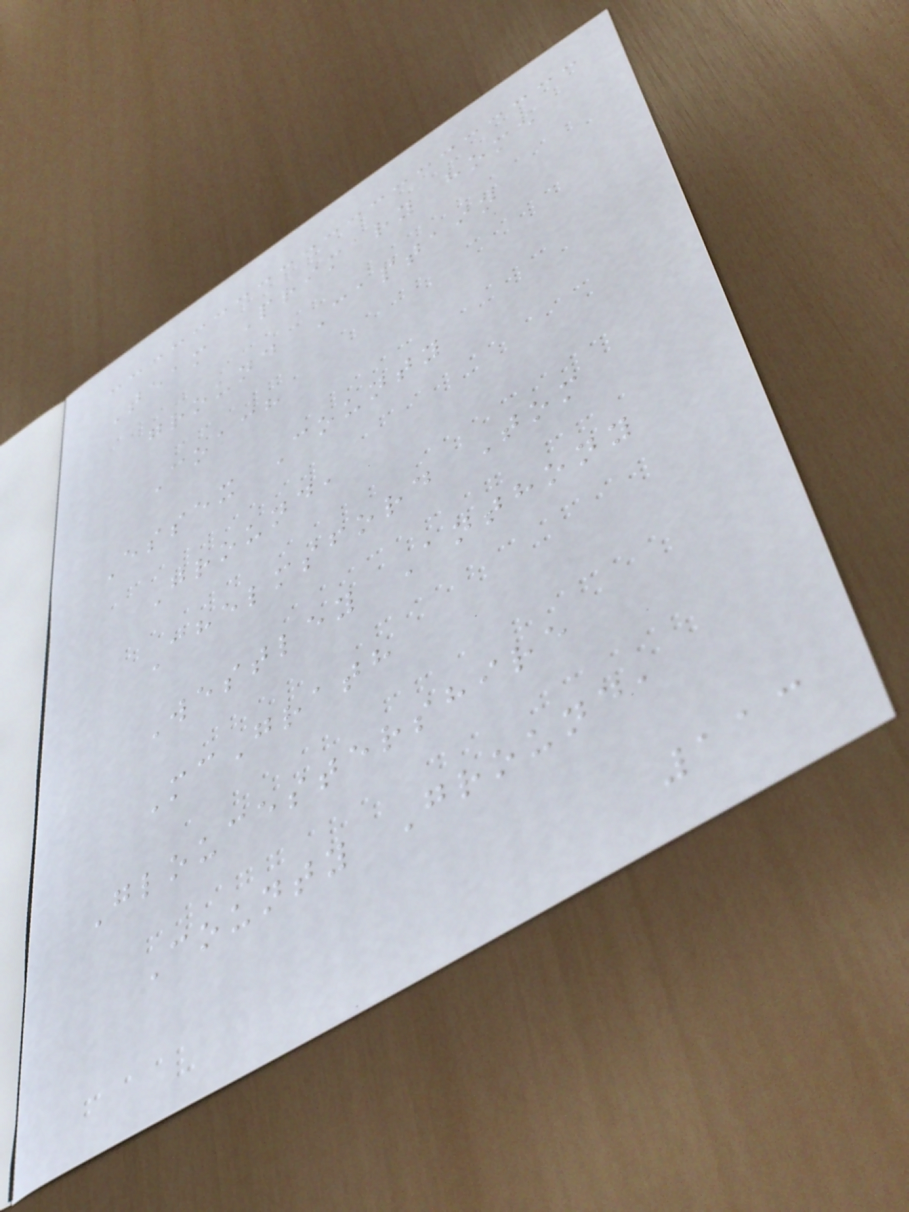Team Primary home
ground Captain
Coach
Essex County
Ground,
Chelmsford Tom
Westley Anthony
McGrath
Gloucestershire
County Ground,
113
